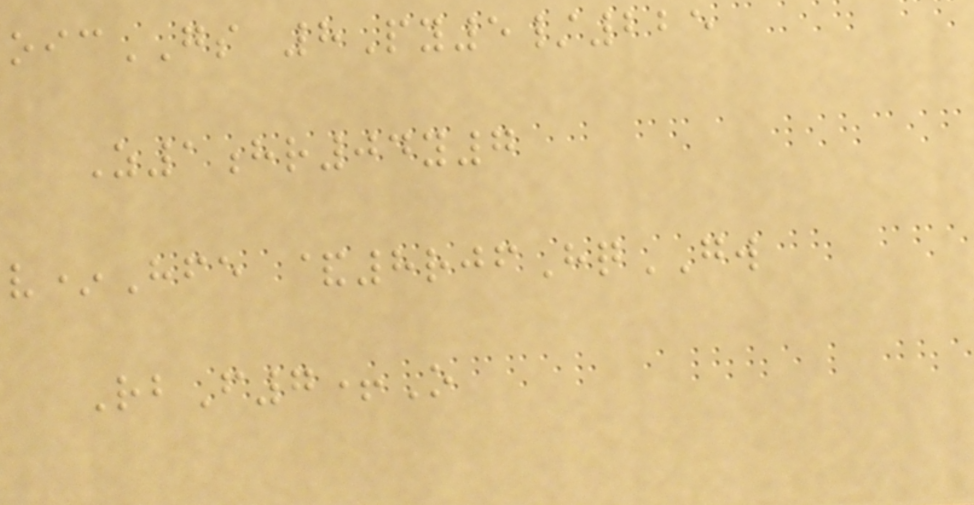oicGS 8Py5/225
Z1hr04y7
v*Hfe &8rjfHqGW
RbF7+O
